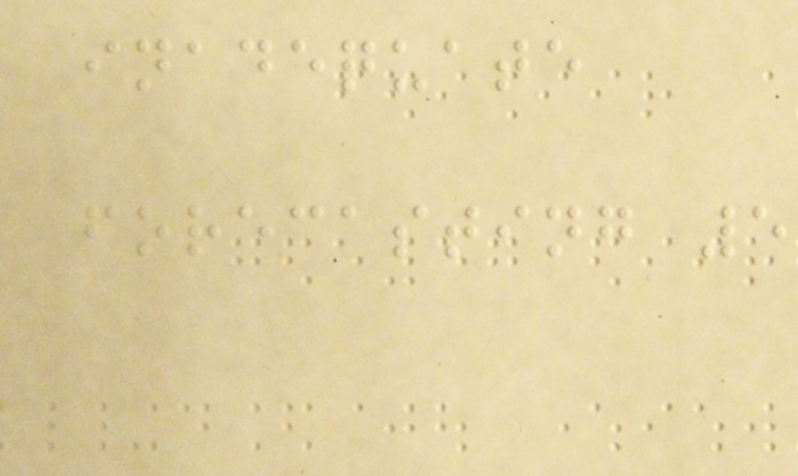inadequate
forecasting 5
